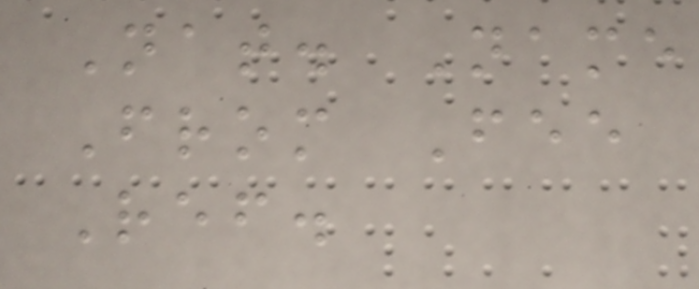Nat. Name
From Fee
Ref.
